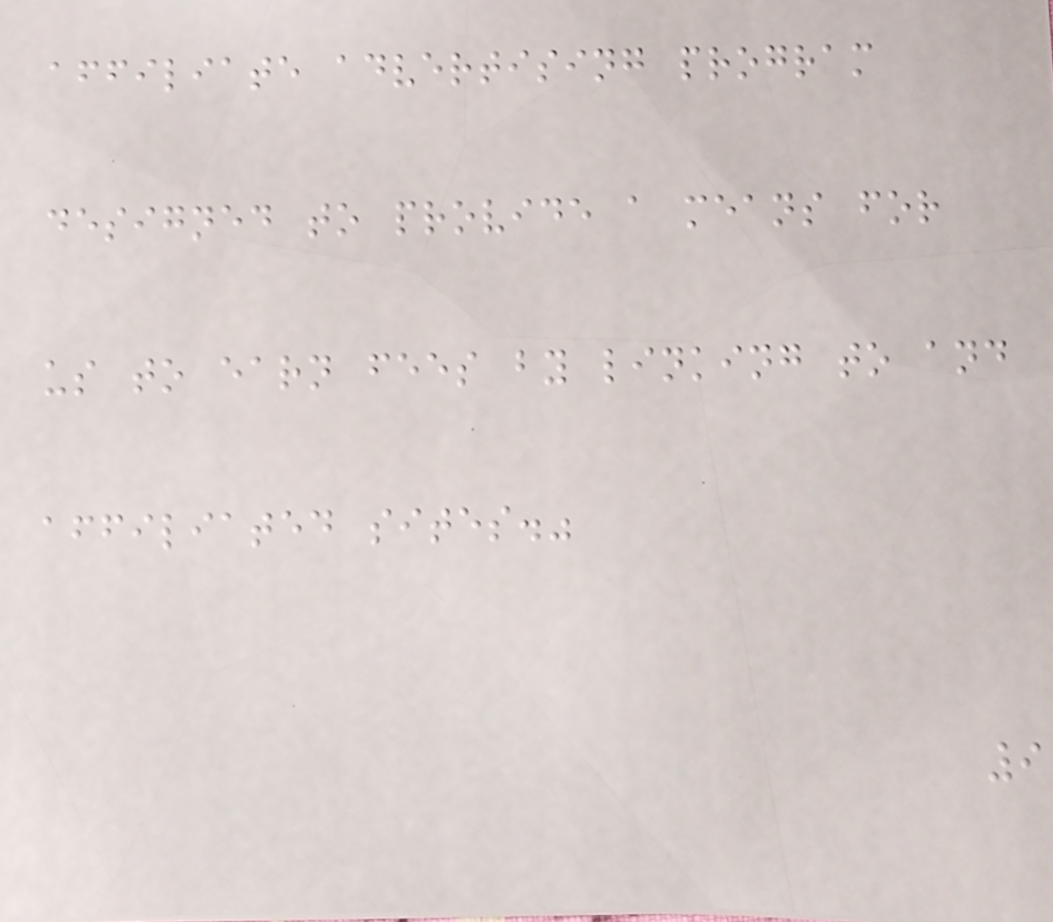affiliate advertising program
designed to provide a means for
us to earn fees by linking to and
affiliated sites."
9
